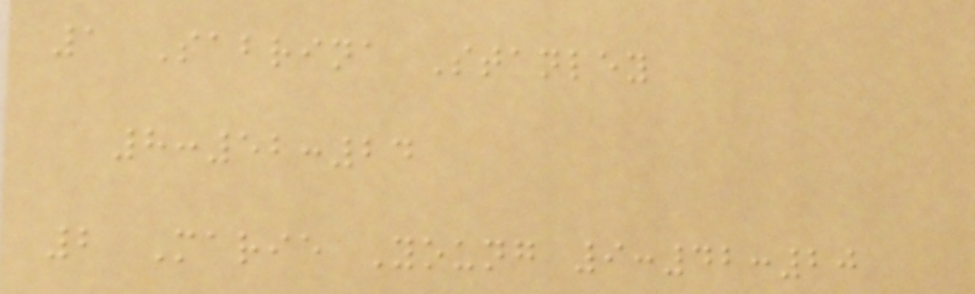1 Sabrina Stanley
8:52:24
2 Marie Young 9:42:20
